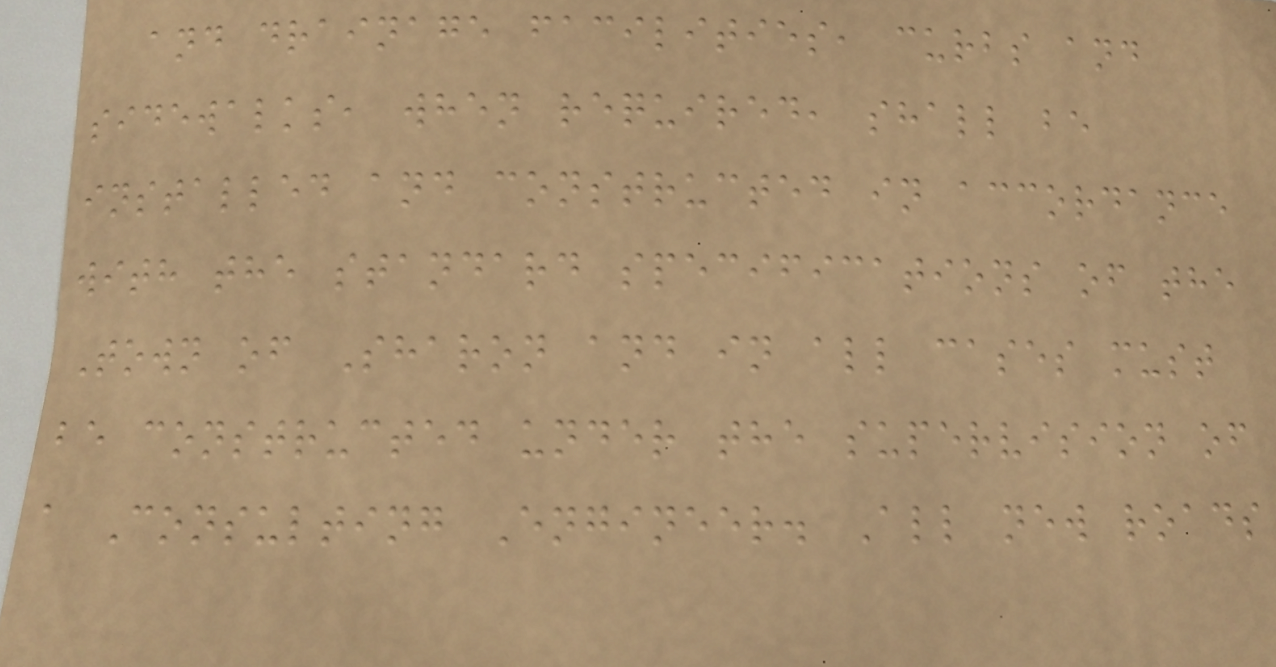and drainage facilities, curbs and
sidewalks, when required, shall be
installed and constructed in accordance
with the standard specifications of the
Town of Sharon and in all cases must
be constructed under the supervision of
a Consulting Engineer. All new roads
